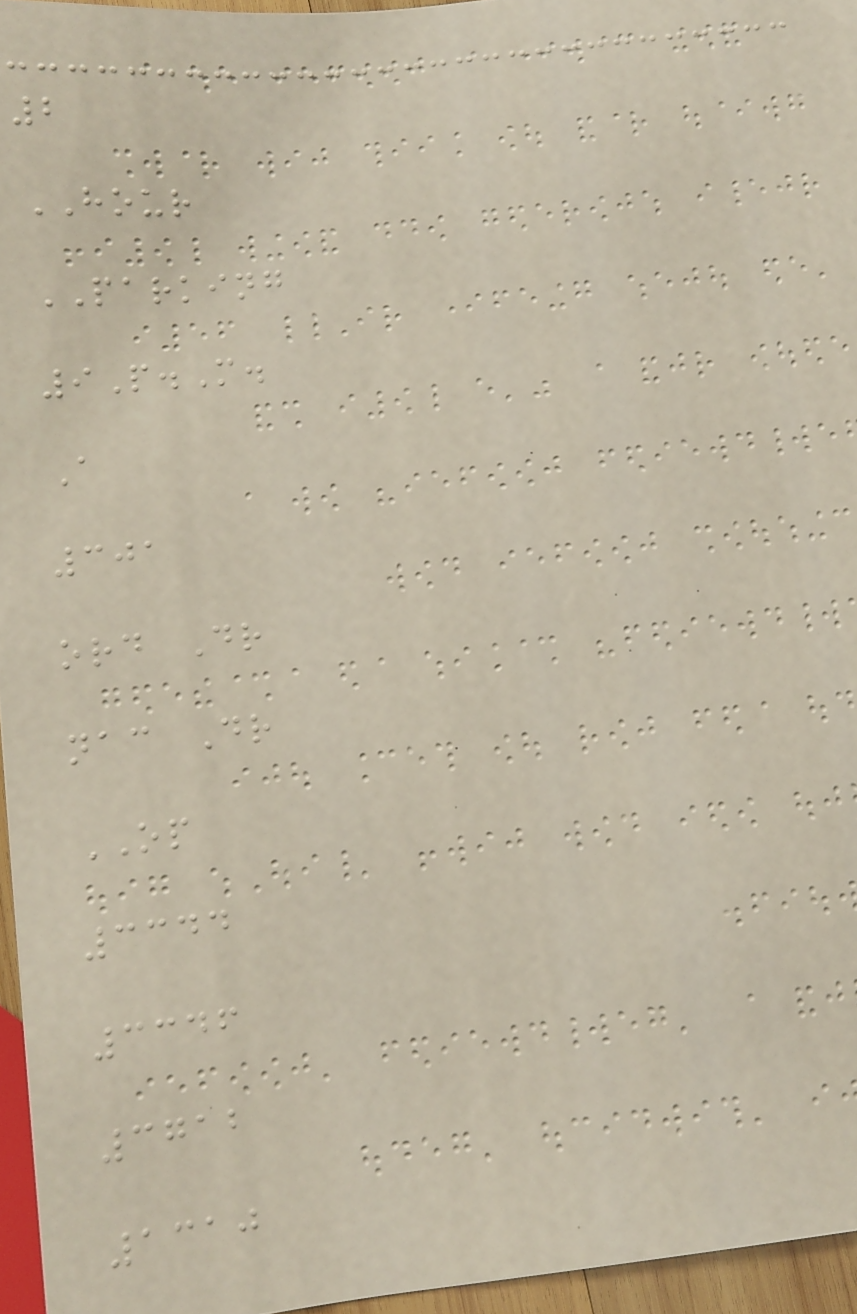2
HOUR
PARKING
9P.M.
A
301
ord Dr
nac Dr
OP
3344
3346
3712
1310
